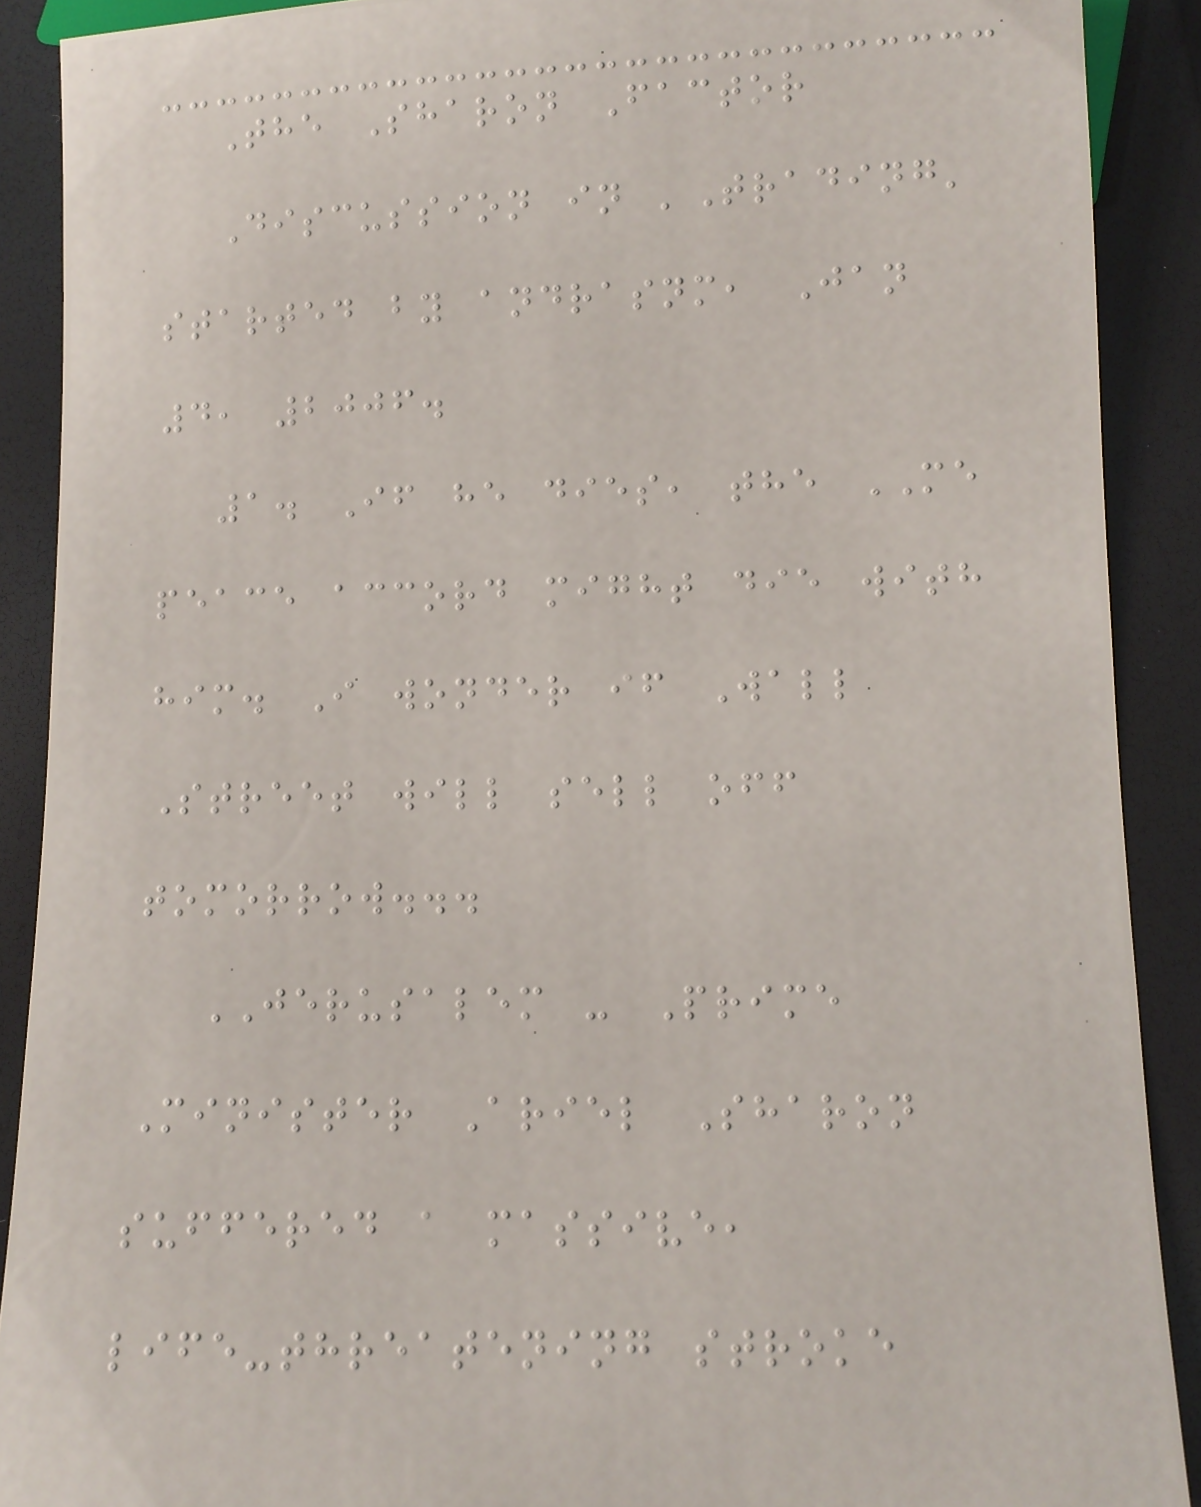The Sharon Factor
Discussion in 'Trading'
started by andrasnm, Jan
4, 2006.
1. If he dies, the ME
peace accord might die with
him. I wonder if Wall
Street will sell off
tomorrow...
JERUSALEM - Prime
Minister Ariel Sharon
suffered a massive,
life-threatening stroke
